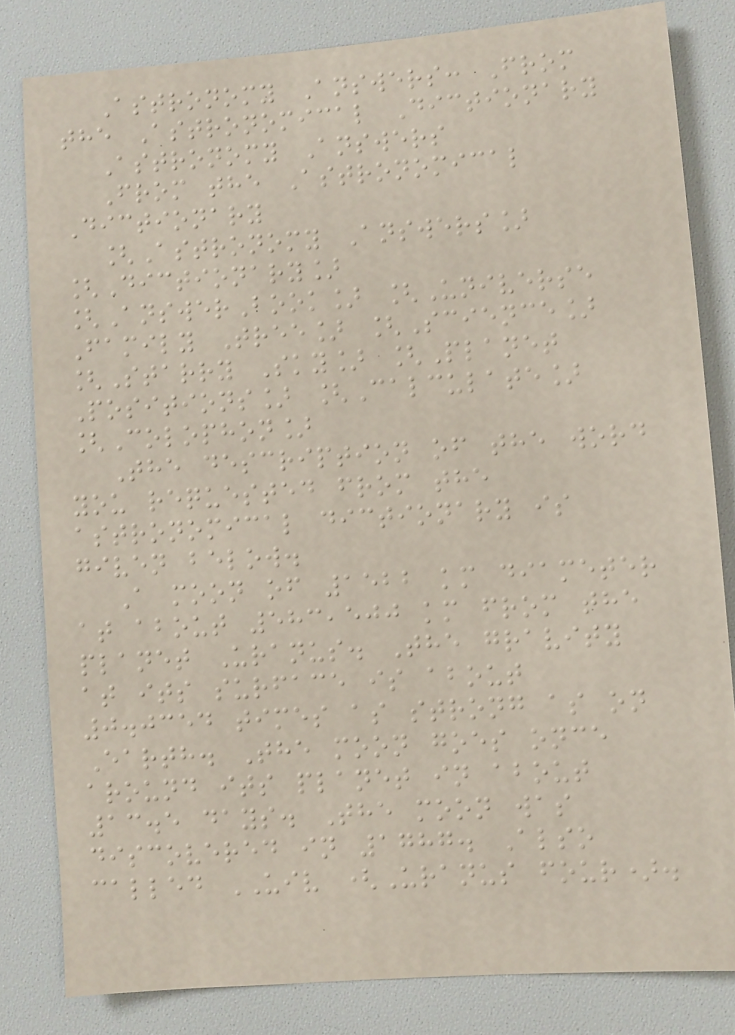Astronomy Answers: From
the Astronomical Dictionary
Astronomy Answers
From the Astronomical
Dictionary
[Astronomy Answers]
[Dictionary]
[AnswerBook] [Universe
Family Tree] [Science]
[Starry Sky] [Planet
Positions] [Calculate]
[Colophon]
The description of the word
you requested from the
astronomical dictionary is
given below.
A moon of 1522 km diameter
at about 583,500 km from the
planet Uranus. The gravity
at its surface is about
0.0354 times as strong as on
Earth. The moon goes once
around its planet in about
13.5 days. The moon was
discovered in 1787. Also
called UIV (Uranus four).
